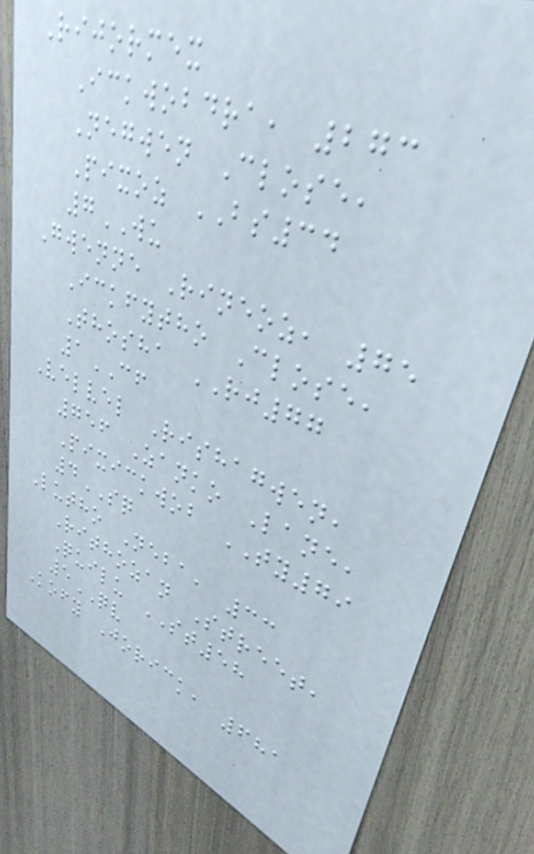Rijormex
Ickwobdra, 273
Negwen Close,
Pixoz BS34
7WU
Gwenne Rineoz, 75
Ickfytho Close,
Thosha RJ77
1CF
Velvel Rishagwen,
756 Zanko Lane,
Pixickwob TY79
4SQ
Lutho Neba, 33
Rithozan Street,
Quilu ST58
5QV
Kofy Jorick, 681
